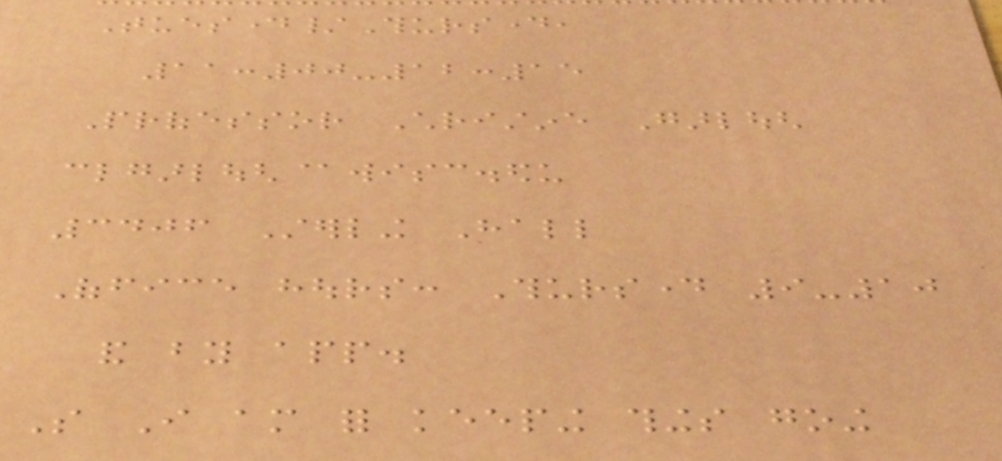Tuesday/Thursday,
11:00-12:15
Professor Christine Garlough
clgarlough@wisc.edu
3406 Sterling Hall
Office hours: Thursday 9-10
and by app.
So I am for keeping things going
